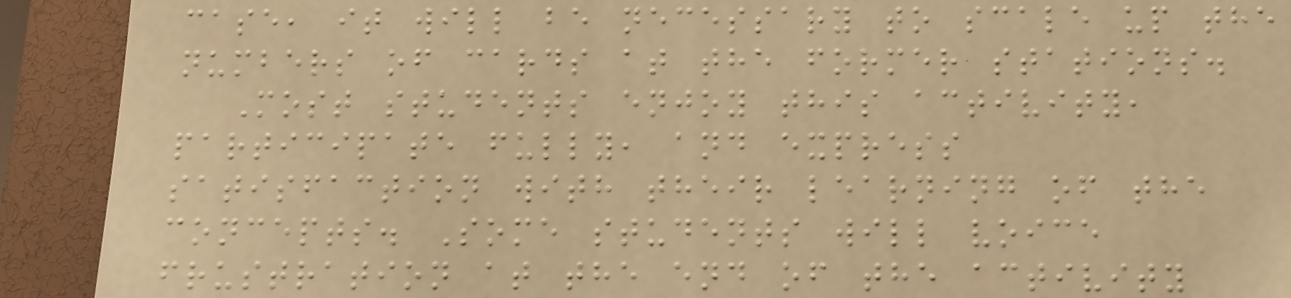case, it will be necessary to scale up the
numbers of cards at the former stations.
Most students enjoy this activity,
participate fully, and express
satisfaction with their learning of the
concepts. Some students will voice
frustration at the end of the activity
